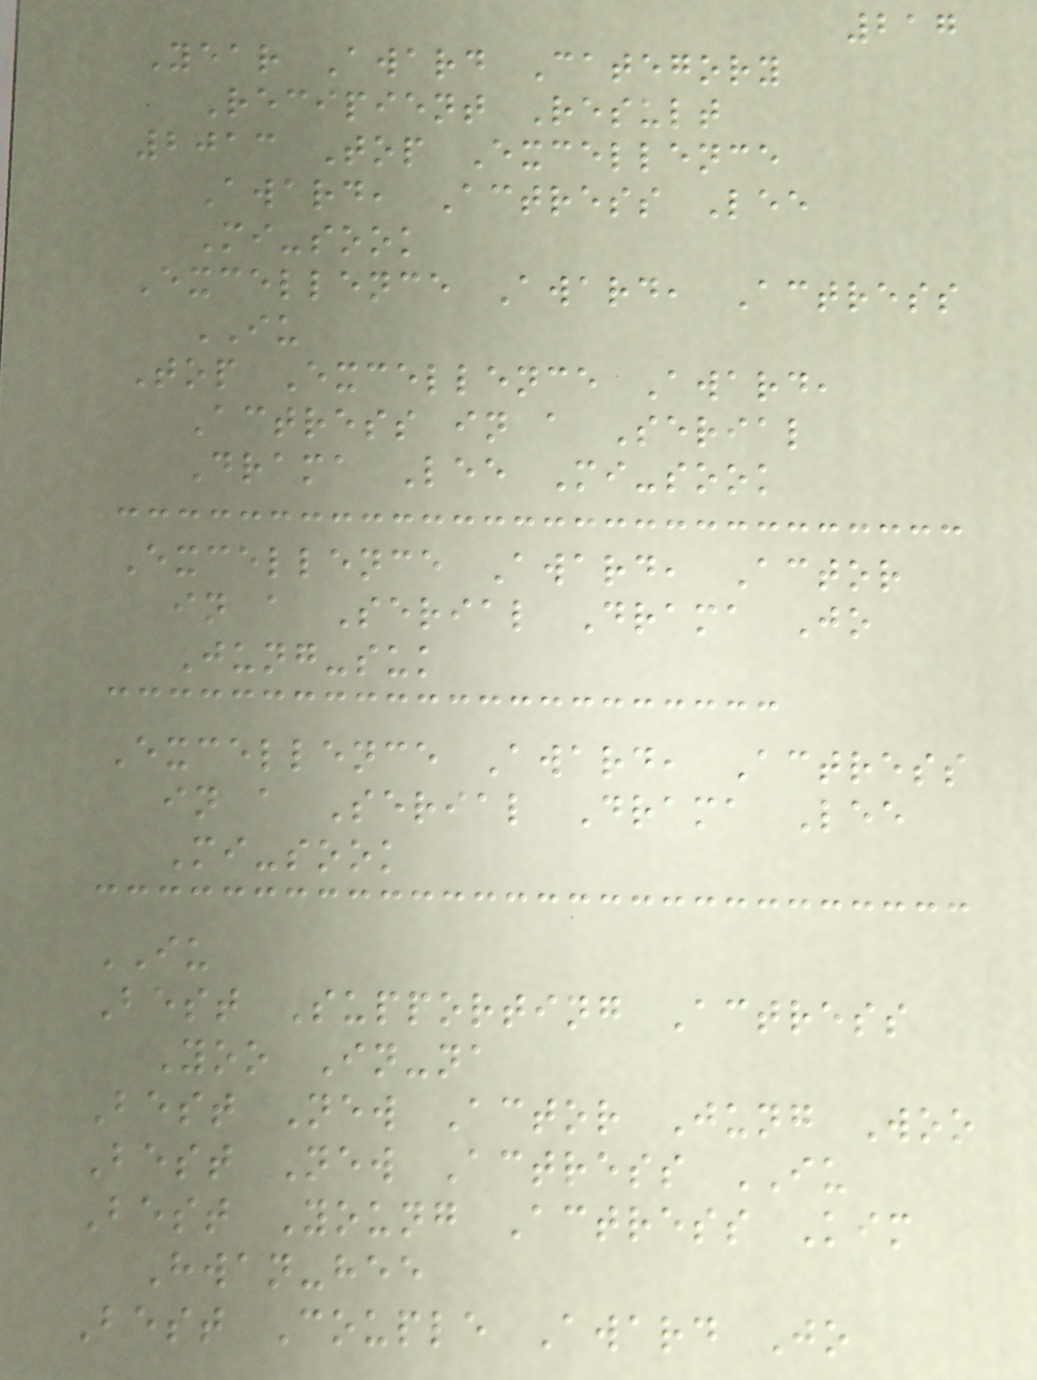217
Year Award Category
Recipient Result
2013 Top Excellence
Award, Actress Lee
Mi-sook
Excellence Award, Actress
IU
Top Excellence Award,
Actress in a Serial
Drama Lee Mi-sook
Excellence Award, Actor
in a Serial Drama Jo
Jung-suk
Excellence Award, Actress
in a Serial Drama Lee
Mi-sook
IU
Best Supporting Actress
Yoo In-na
Best New Actor Jung Woo
Best New Actress IU
Best Young Actress Kim
Hwan-hee
Best Couple Award Jo
